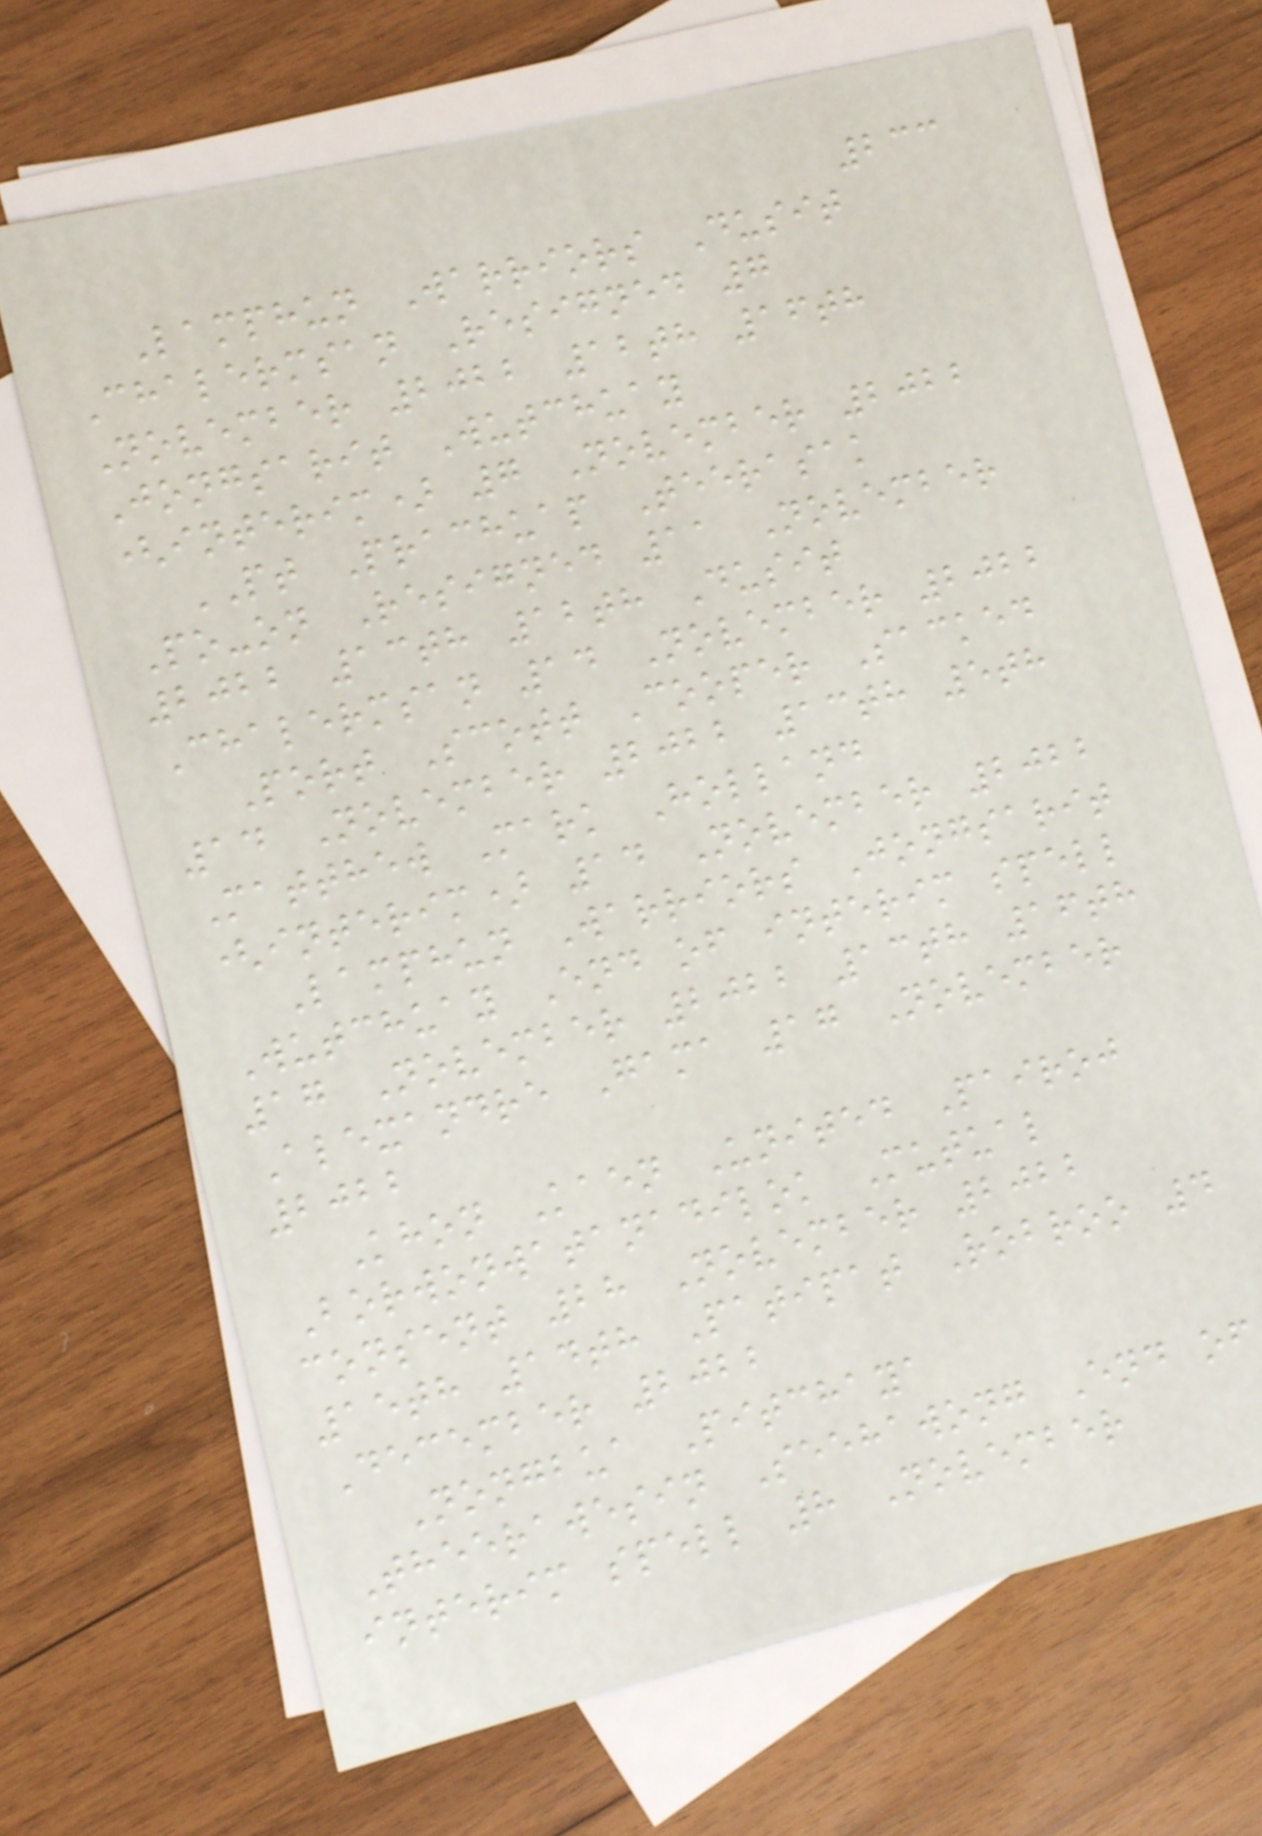233
Lamphun Warriors Dusit
Chalermsan Resigned 7
November 2022 12th 16th
Jongsarit Wutchuay
(interim) 7 November 2022
PT Prachuap Teerasak
Po-on Resigned 11 November
2022 13th 12th Dusit
Chalermsan 14 November 2022
Port Scott Cooper Sacked
14 November 2022 13th 5th
Matthew Mark Holland
(interim) 14 November 2022
Lamphun Warriors Jongsarit
Wutchuay End of interim spell
17 November 2022 13th 16th
Alexandre Gama 17 November
2022
Khon Kaen United Pairoj
Borwonwatanadilok Mutual
consent 28 November 2022
15th 14th Patipat Robroo 4
December 2022
Nongbua Pitchaya
Theerawesin Seehawong End of
interim spell 8 November
